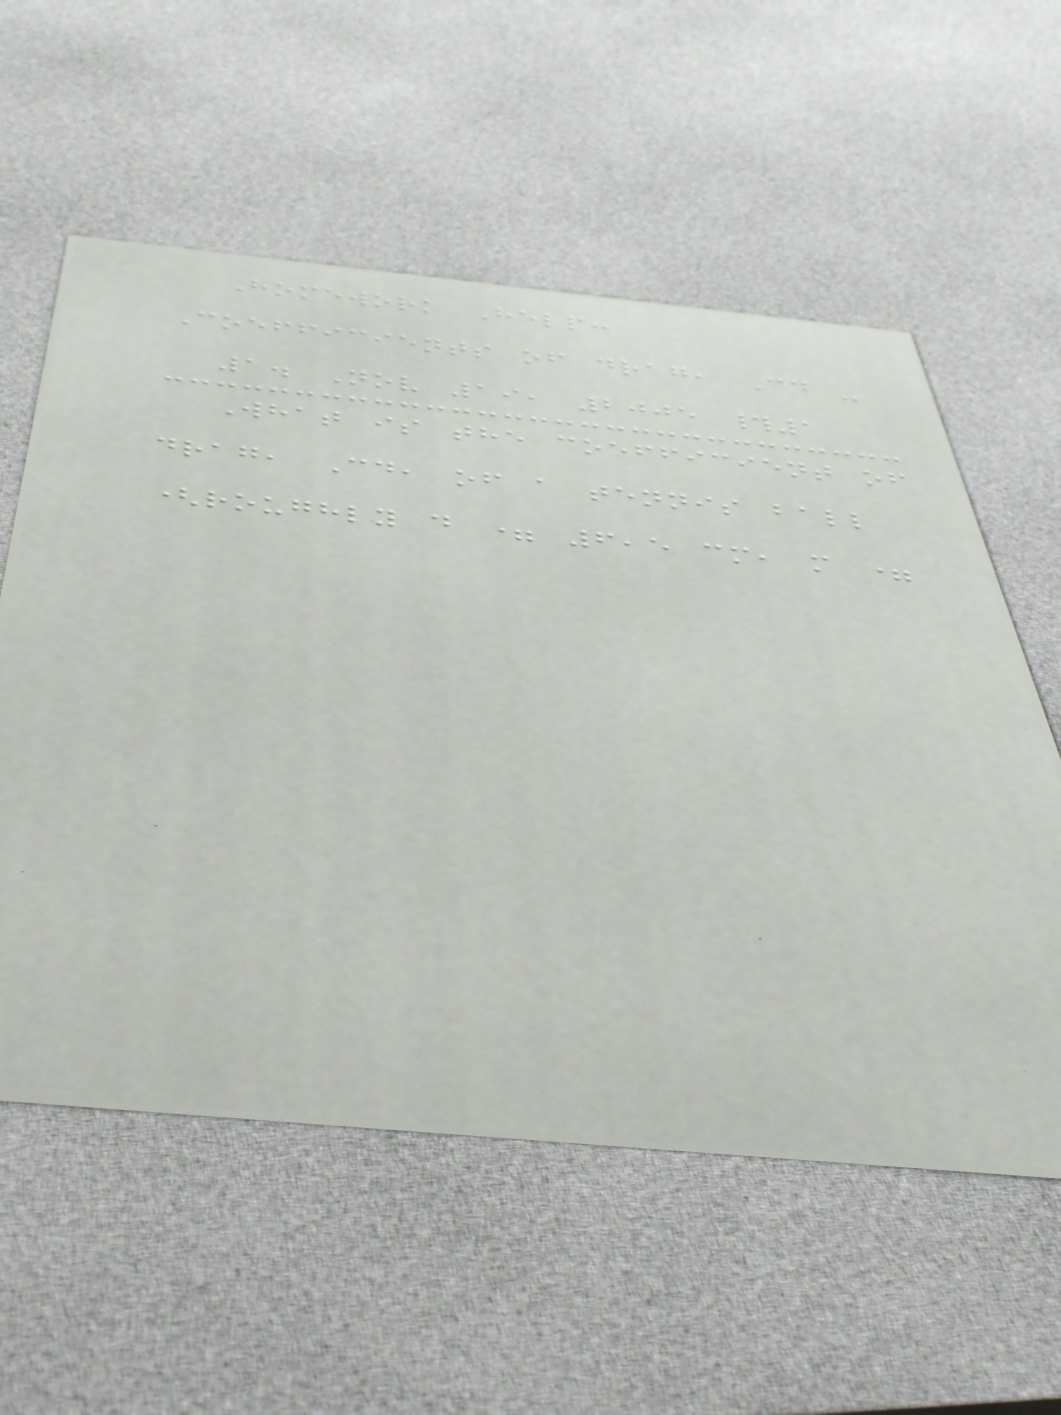Homework Help:
Coefficients of drag, Cd -
1. Nov 19, 2005 #1
What is the coefficient of
drag, Cd, of a tennis ball
(roughly d = 6,5 cm, m =
